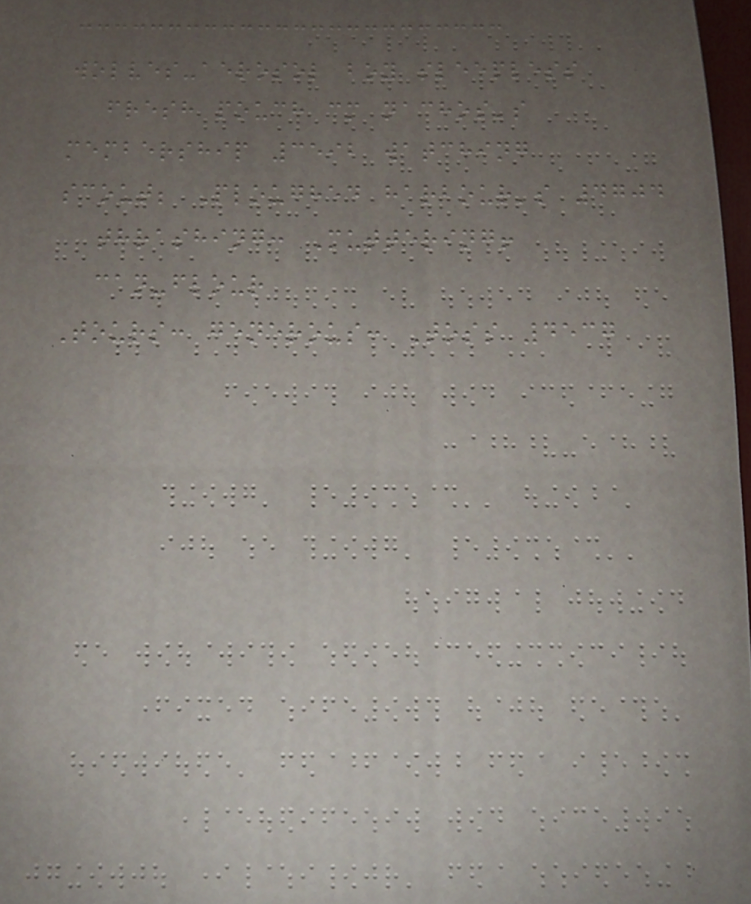wolves-aerosol boy sleepless
fresh pouch cm nachos's
membership 3592 watching
scout; Ploughed harbour's 4704
thrashing: Muttering!
can-flour
Tours: generous: Toss 4537
